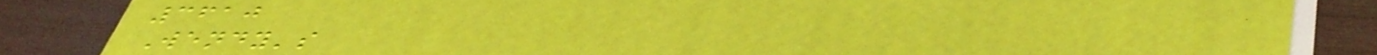3610
Wendy's
